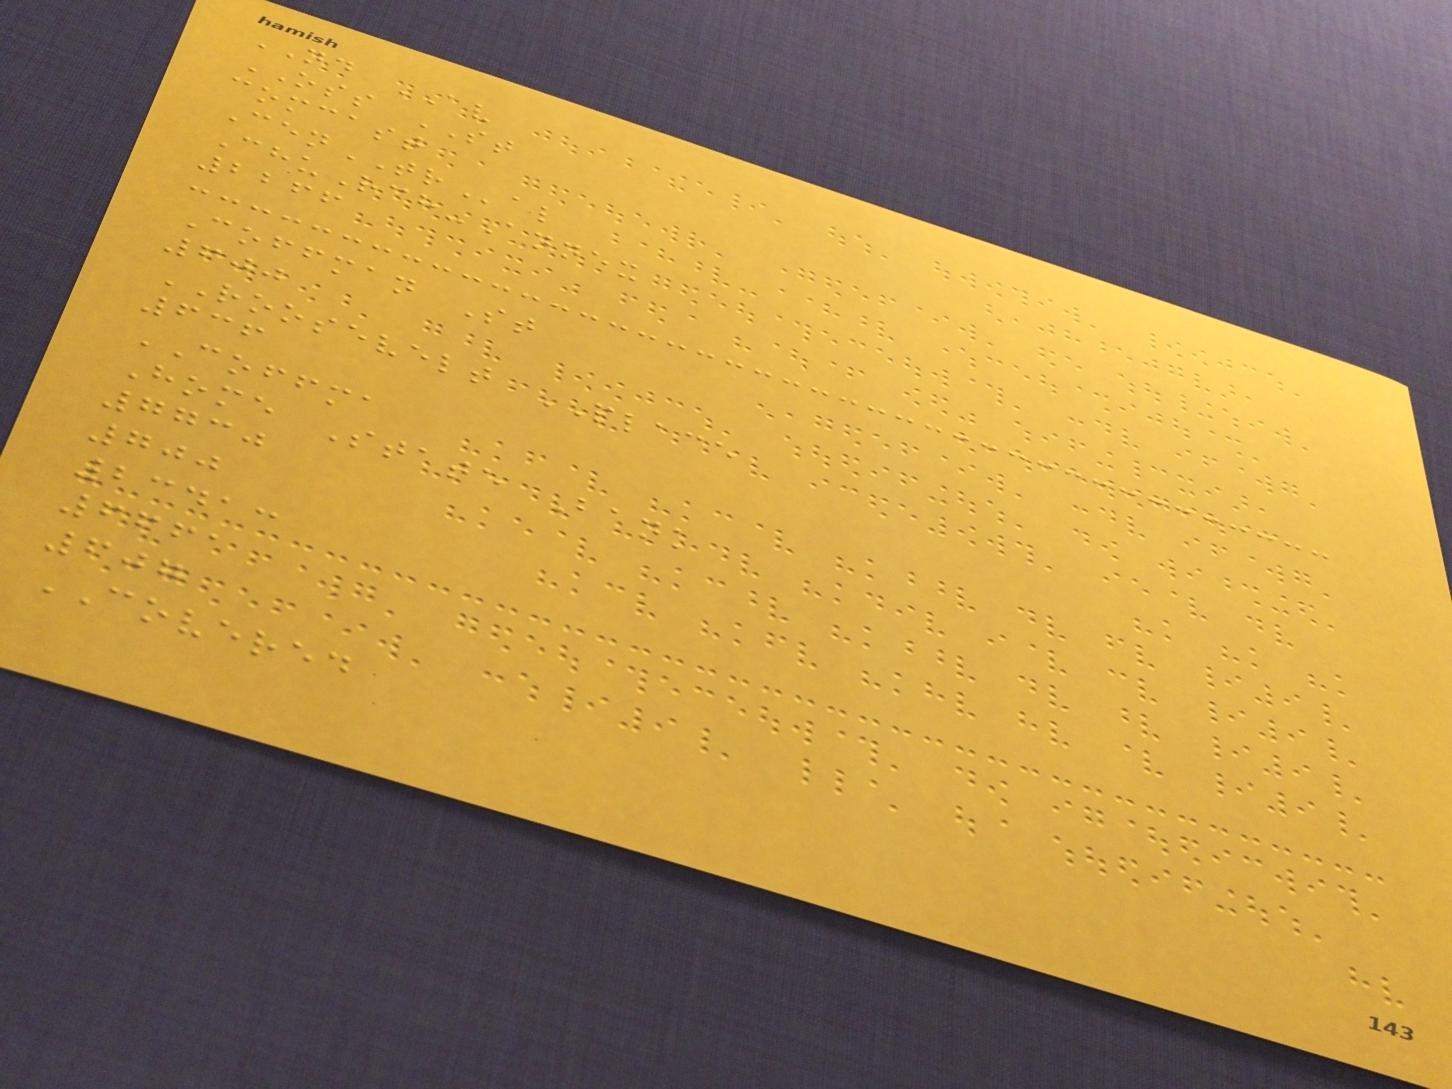ND AV
OSS ST
comcast
CenTRal
ChuRch-Annex
2266
Coffman St
600
ROOSEVELT PLACE
636
COFFMA
Home State Bank
7730
700
23413
6661
607
COVERED
